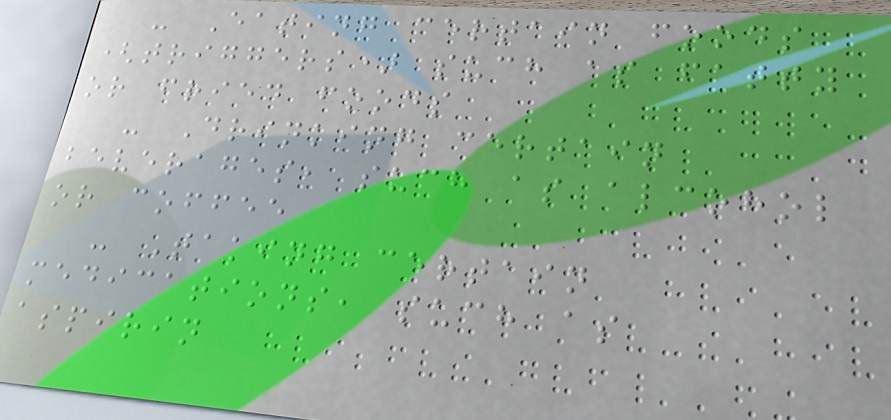- Eating certain foods
(triggers) such as fatty
or fried foods
- Drinking certain
beverages, such as alcohol
or coffee
- Taking certain
medications, such as
aspirin
